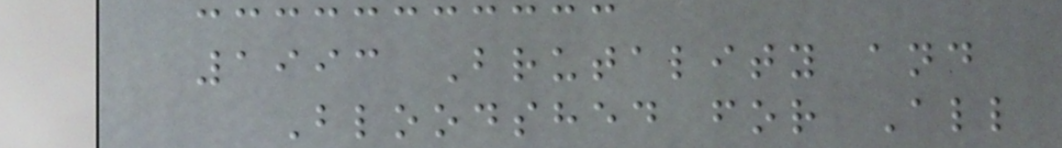1993 Brutality and
Bloodshed for All
